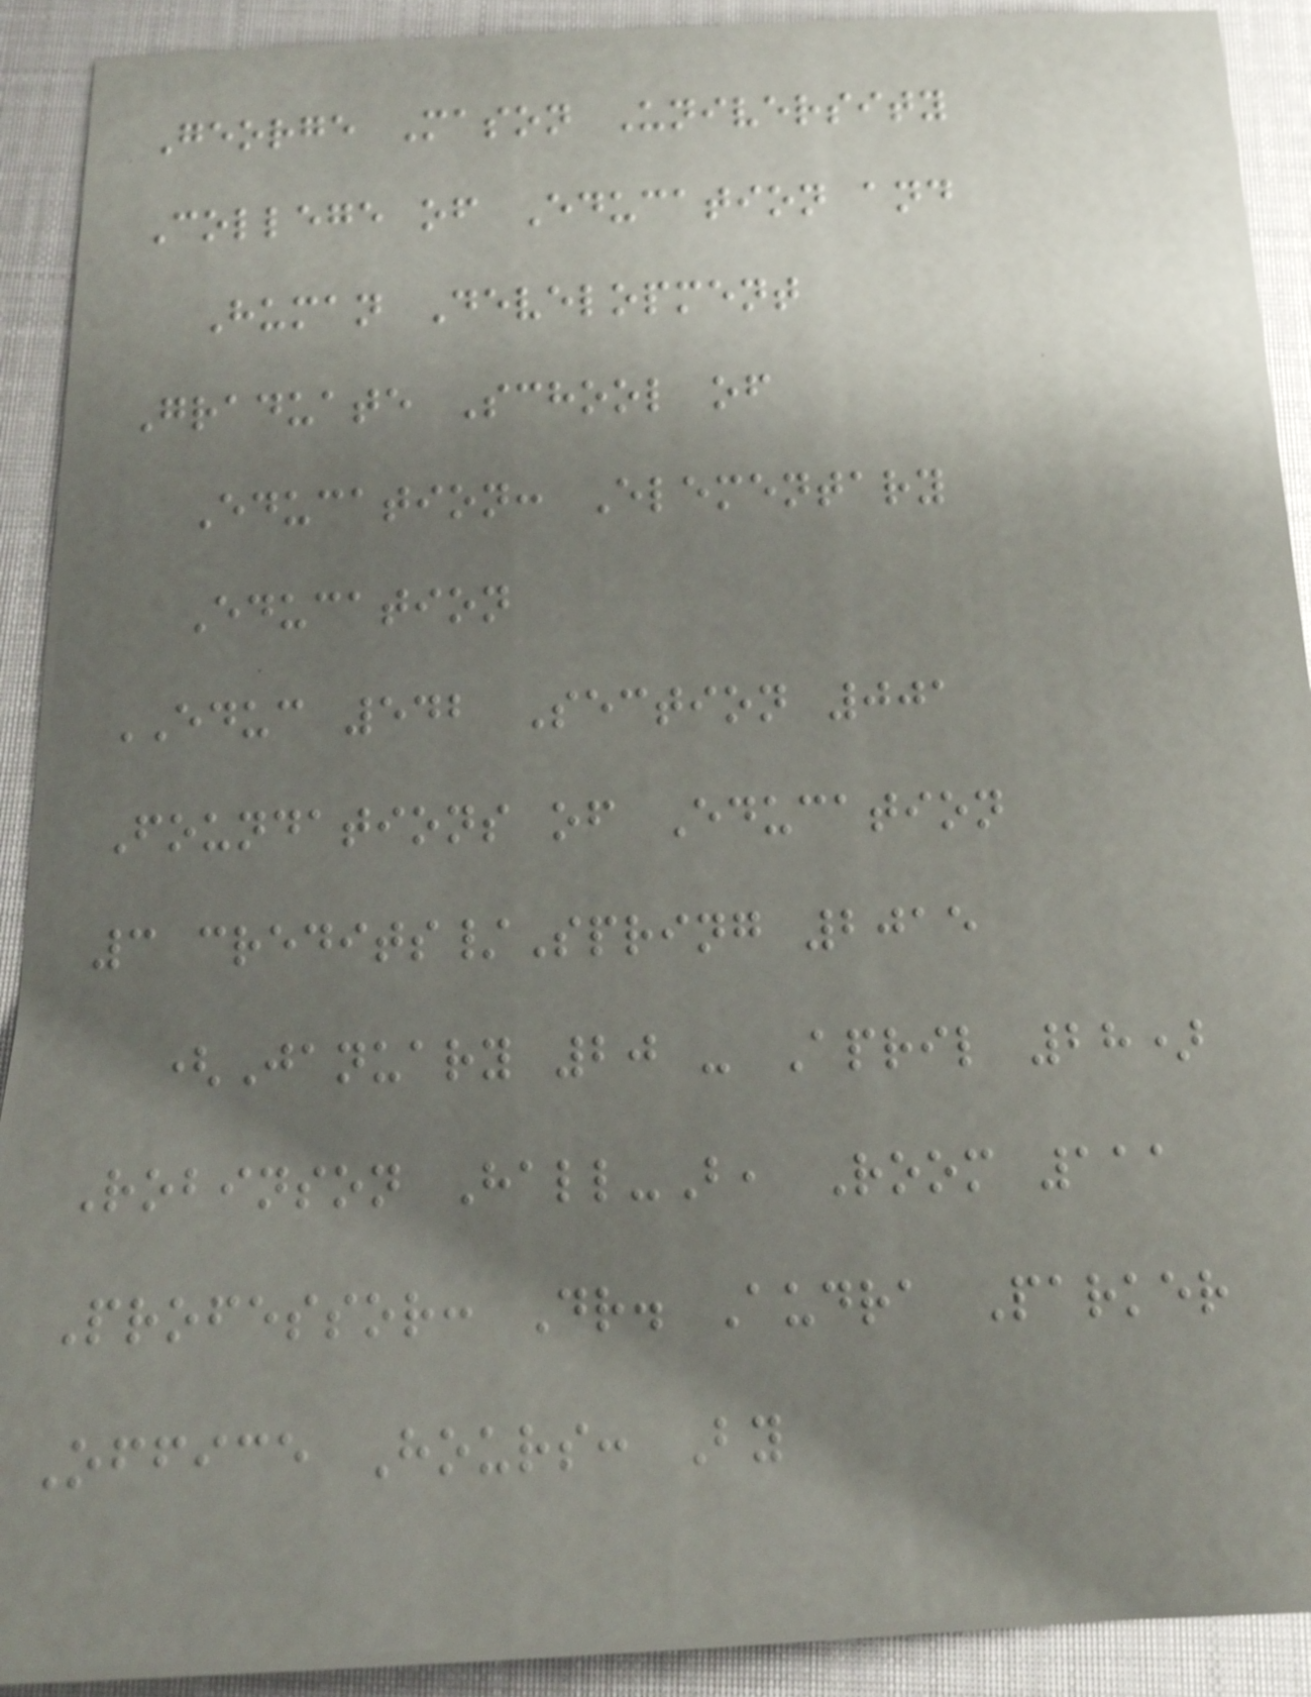George Mason University
College of Education and
Human Development
Graduate School of
Education: Elementary
Education
EDUC 542 Section 001
Foundations of Education
3 credits/Spring 2015
(January 20 - April 28)
Robinson Hall-B, Room 111
Professor: Dr. Audra Parker
Office Hours: By
